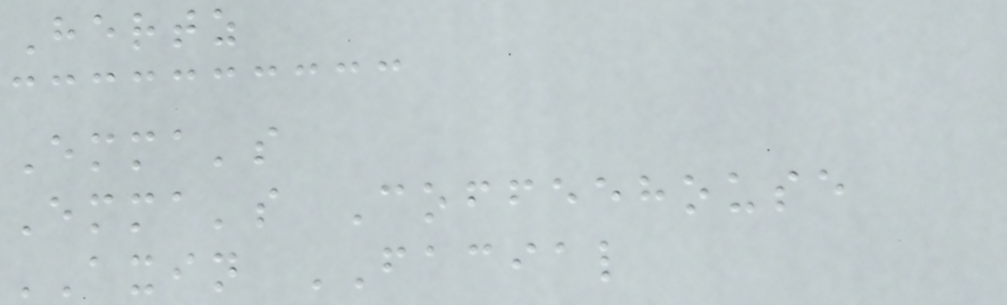Hertz
Emma's
Emma's Coffeehouse
AXIN FACIAL
